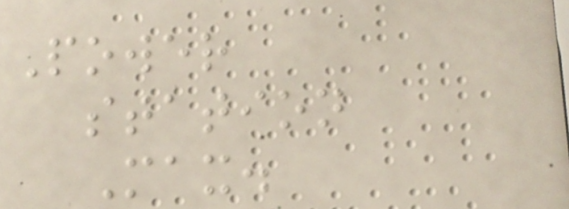Power
station
Max.
